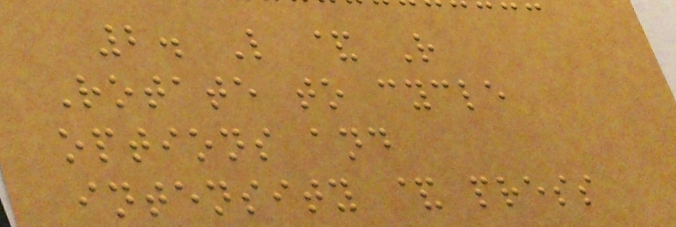2. L & R
Rotate to cycle
options and
intensity & press
